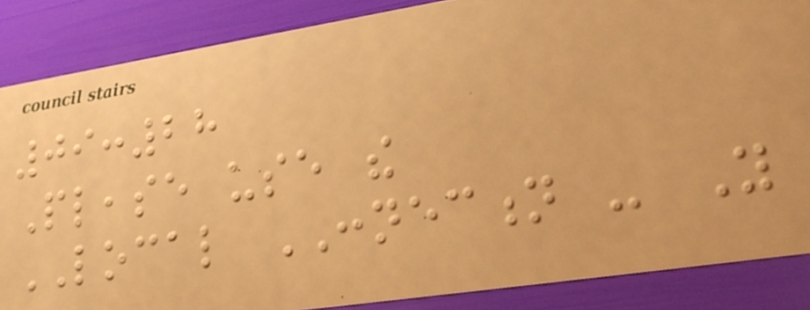09:28
Please use the
LOCAL CONNECTION - You
